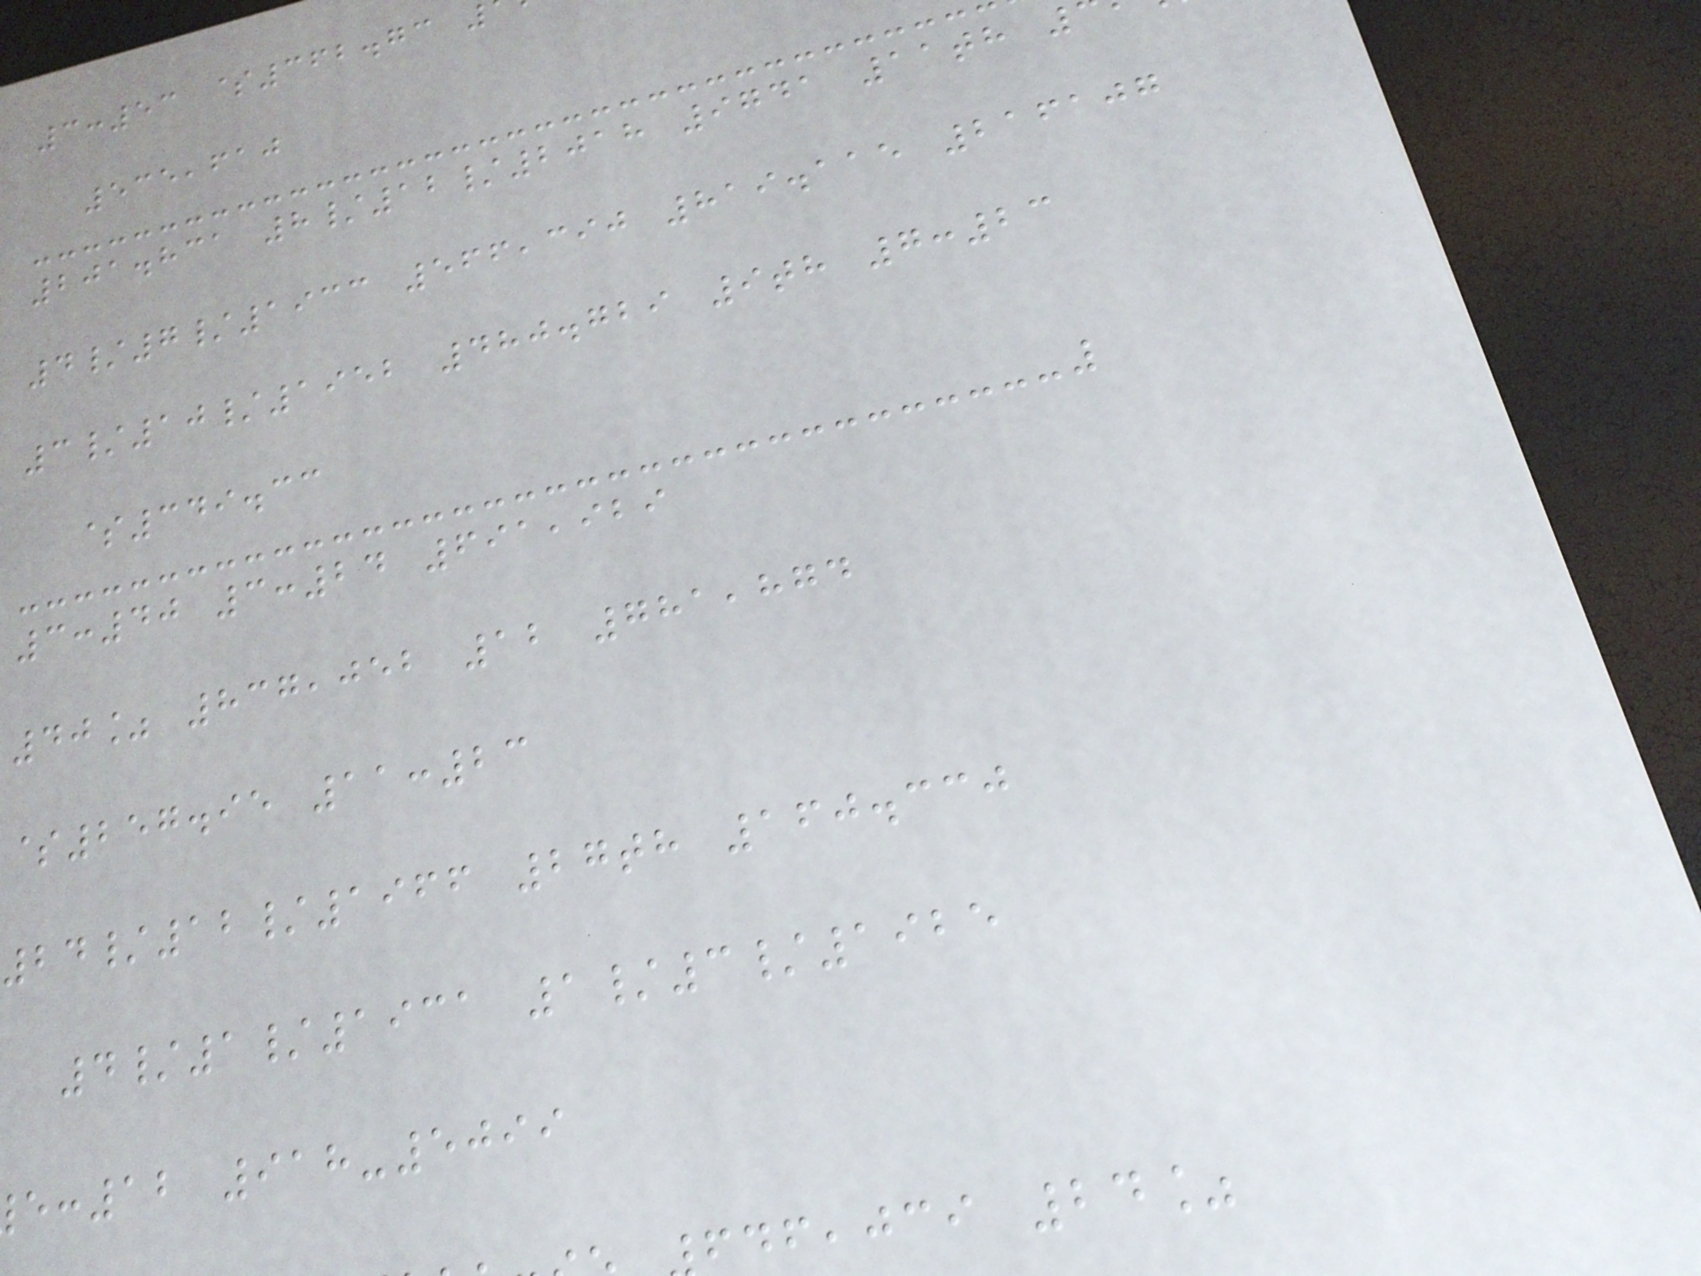3:53 $362.73
535,610
201.831 8/12/2018 9741 11th
4/7/1933 566,390 819.115 216107
3/10/1952 480.729 9th 7:23
$349.33
3:40 3:24 691,929
40% 837,052 12 781,874
$257.95 11:23
24/12/1966 27th 160.330
4/1/1931 1/3/1925
:12 918-5099
,jci 24%
